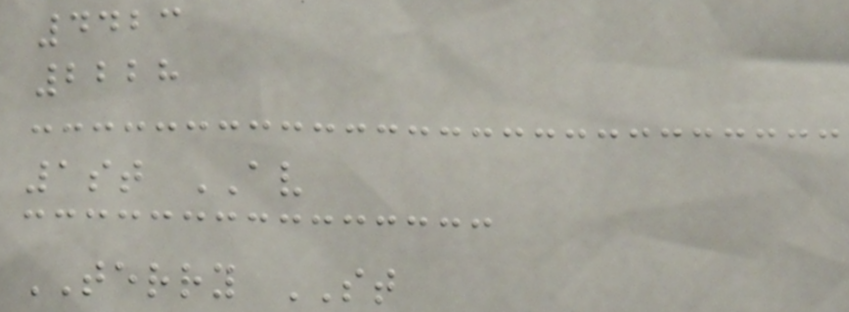4423
2228
1st AV
TERRY ST
